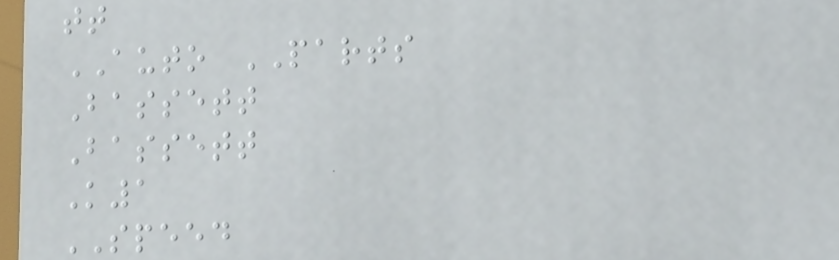tt
AUTO PARTS
Bassett
Bassett
K1
SPEED
